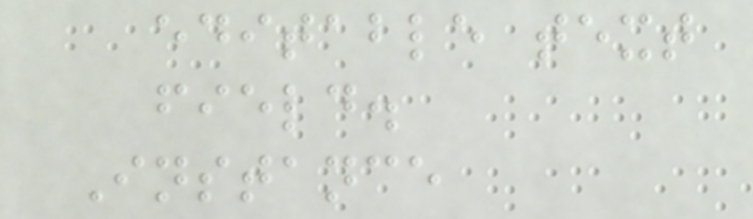editable text
field.
Instance
